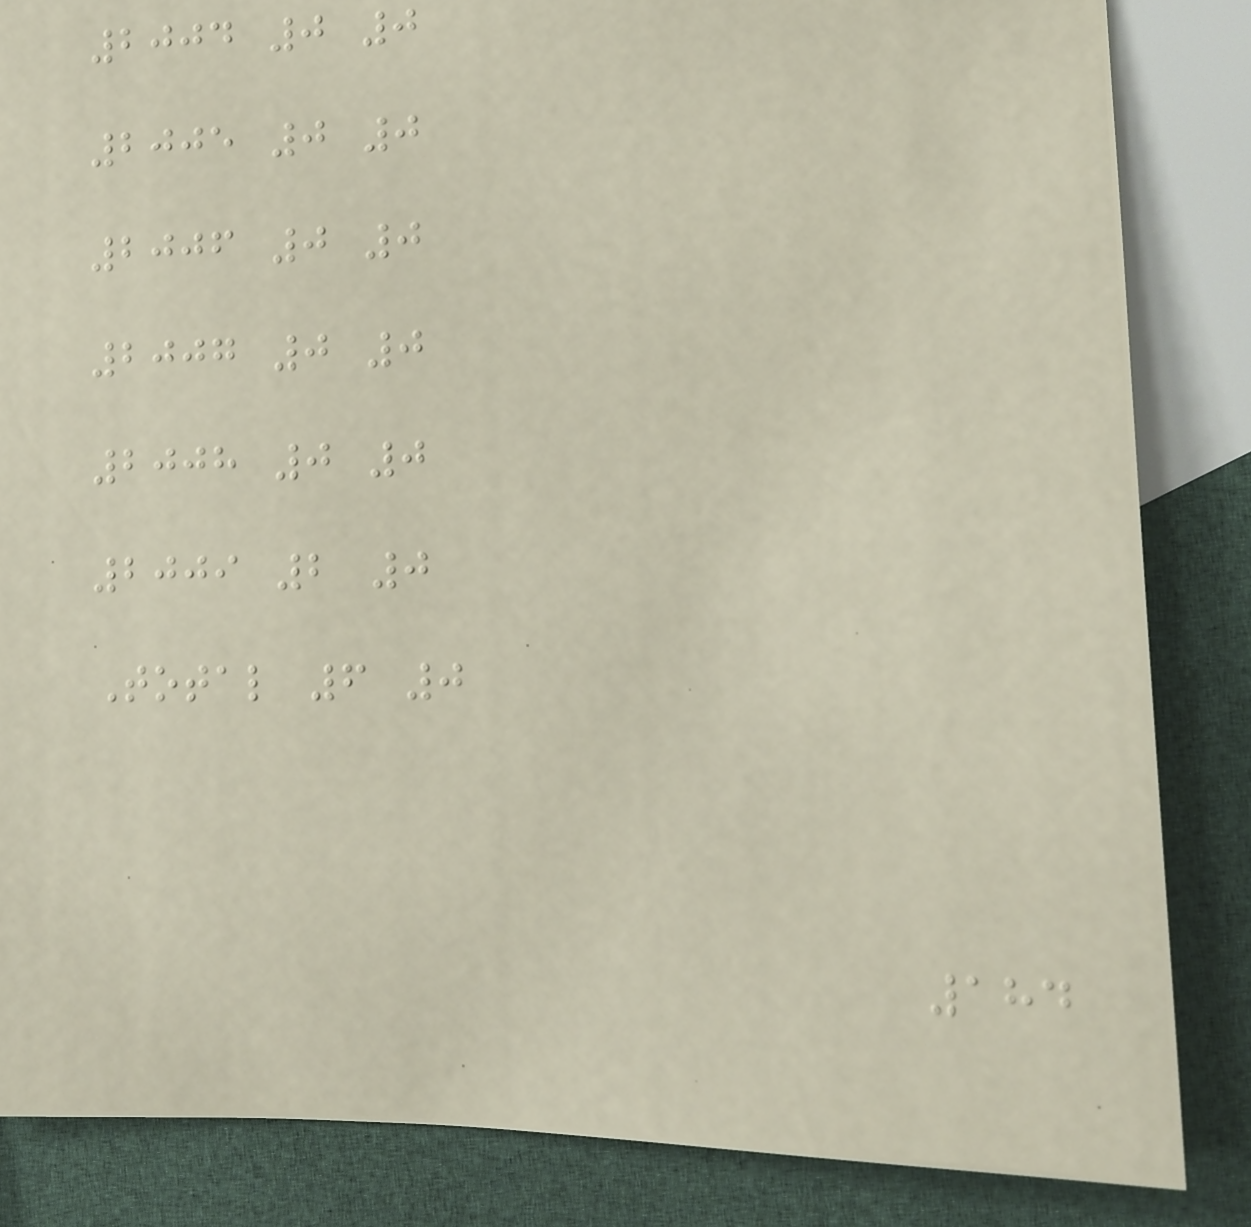2004 0 0
2005 0 0
2006 0 0
2007 0 0
2008 0 0
2009 2 0
Total 6 0
184
